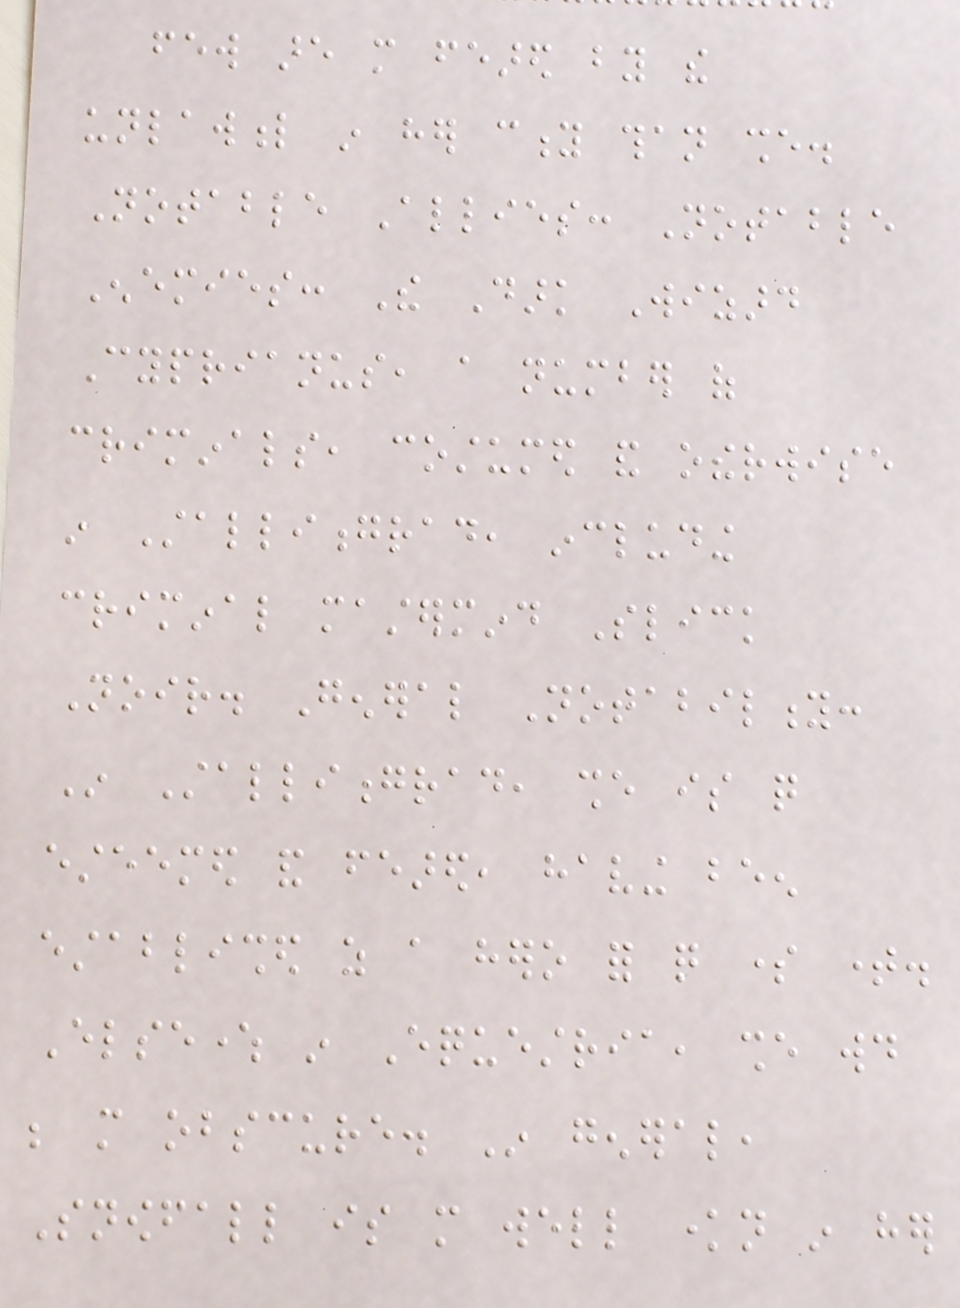few are more feared by the
unlawful in her city than she.
Notable Allies: Notable
Enemies: The Dark Wizard
Cyprianus, a number of
criminals, costumed and otherwise
in Stalliongrad, including
criminal mastermind Slick
Noir. General Notability:
In Stalliongrad, she is quite
esteemed and feared, having been
established as a hero for quite some time.
Elsewhere in Equestria, she would
be more obscure. In general,
Snowfall is more well known in her
